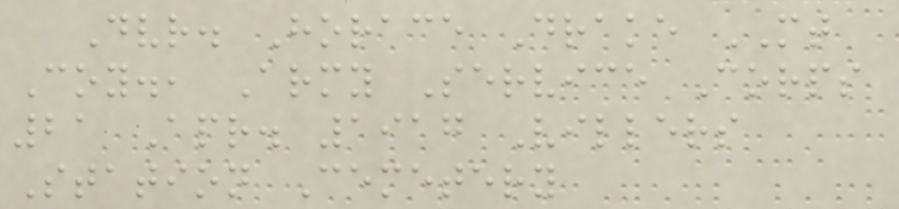Dvr. Horace Drake MT
Coy., Army Service Corps
21 Apr. 1917 Villers
Station Cemetery
